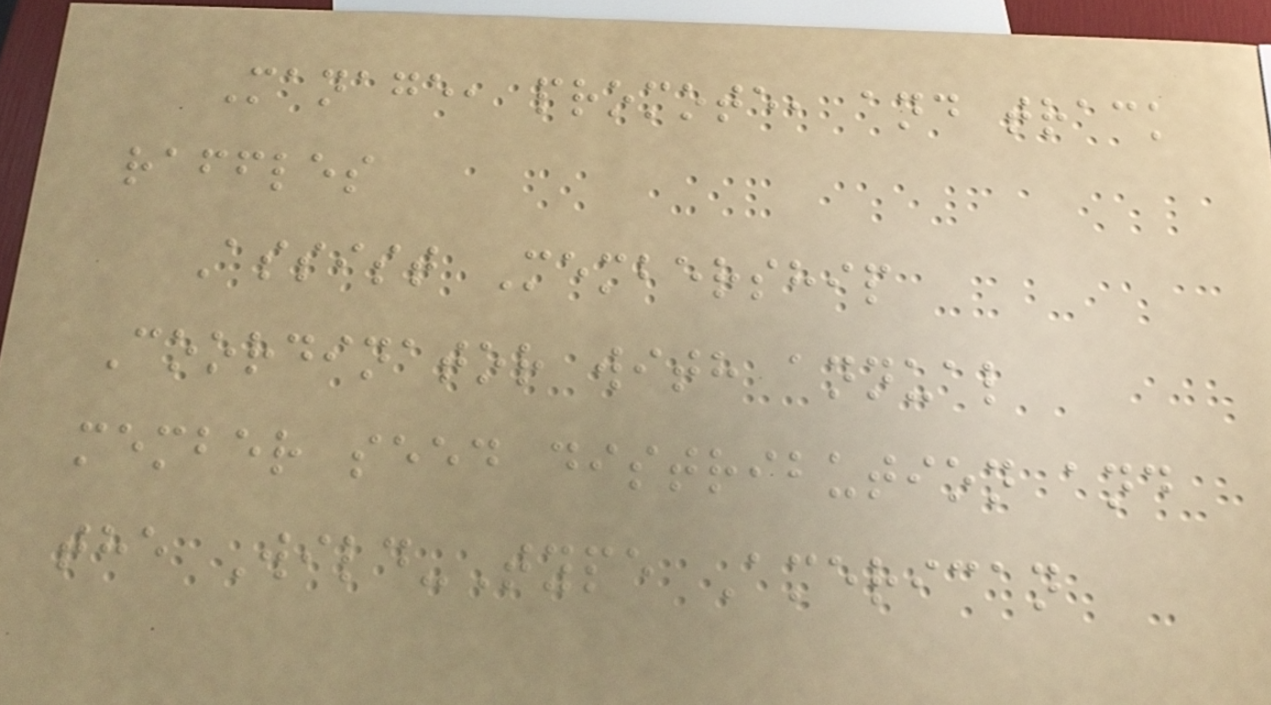Manage, promote, and track
raffles
Assist Membership
Coordinator with annual
member seed distribution and
the Wild-Type American
